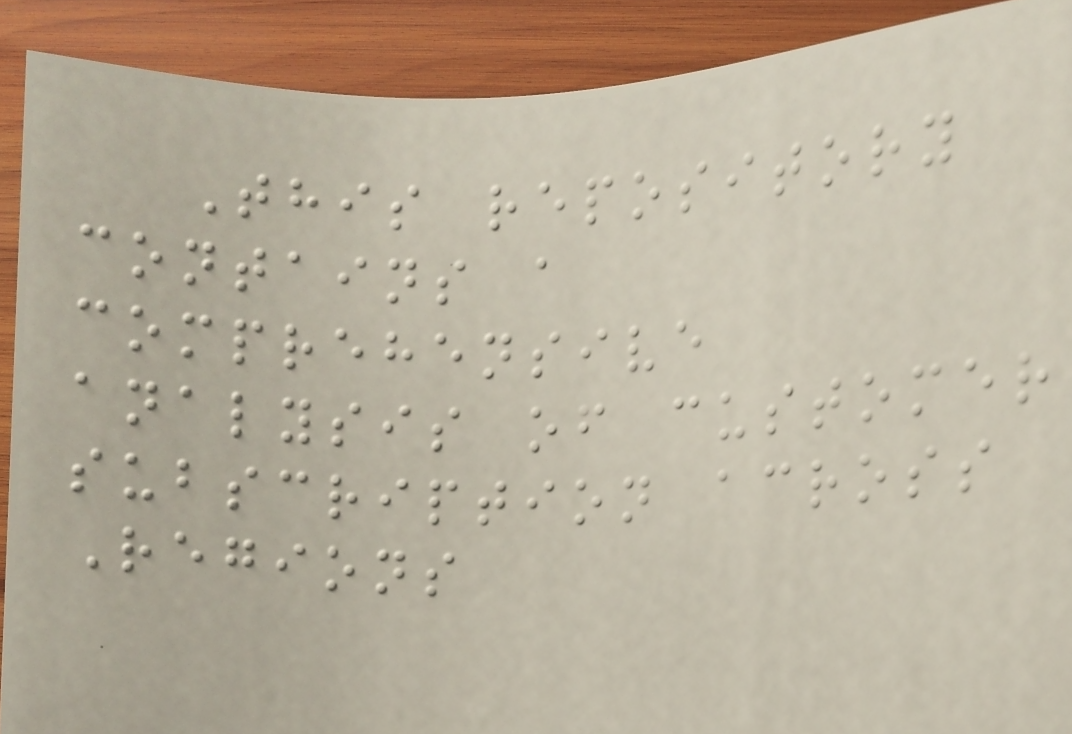This repository
contains a
comprehensive
analysis of customer
subscription across
Regions
